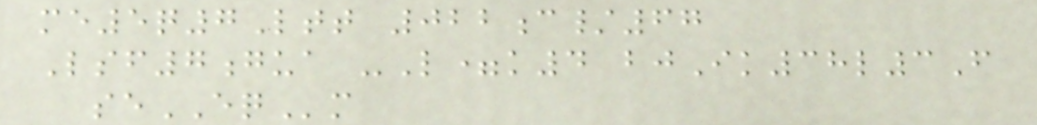me5q7Ltt 022c/67
Lsf7gua -L=k4 bjIk38l3F
seEQm
